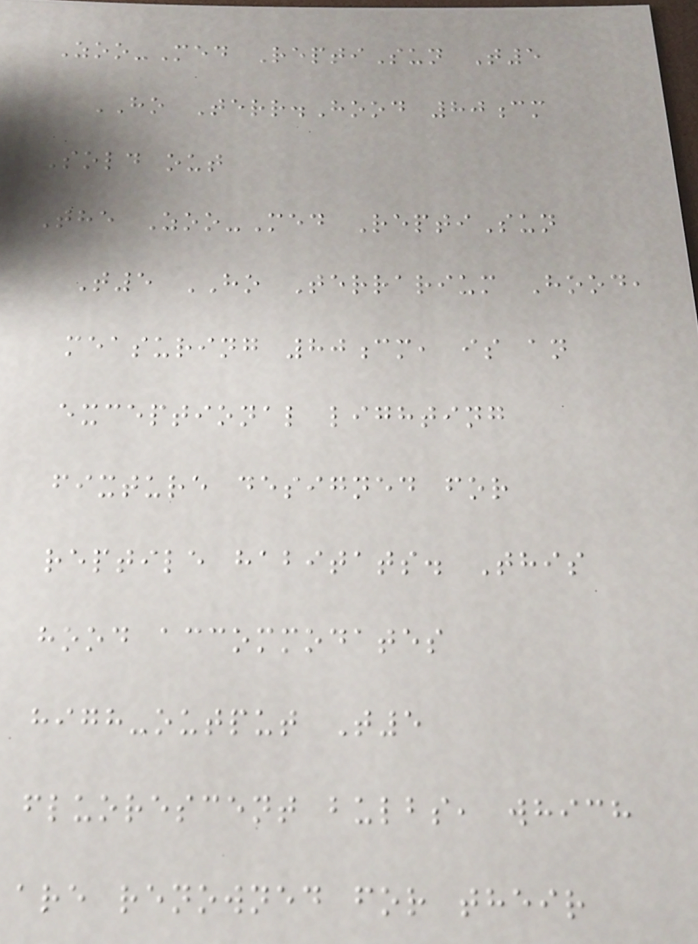Zoo-Med ReptiSun T5
HO Terr.Hood 80cm
Sold out
The Zoo-Med ReptiSun
T5 HO Terrarium Hood,
measuring 80cm, is an
exceptional lighting
fixture designed for
reptile habitats. This
hood accommodates
high-output T5
fluorescent bulbs, which
are renowned for their
